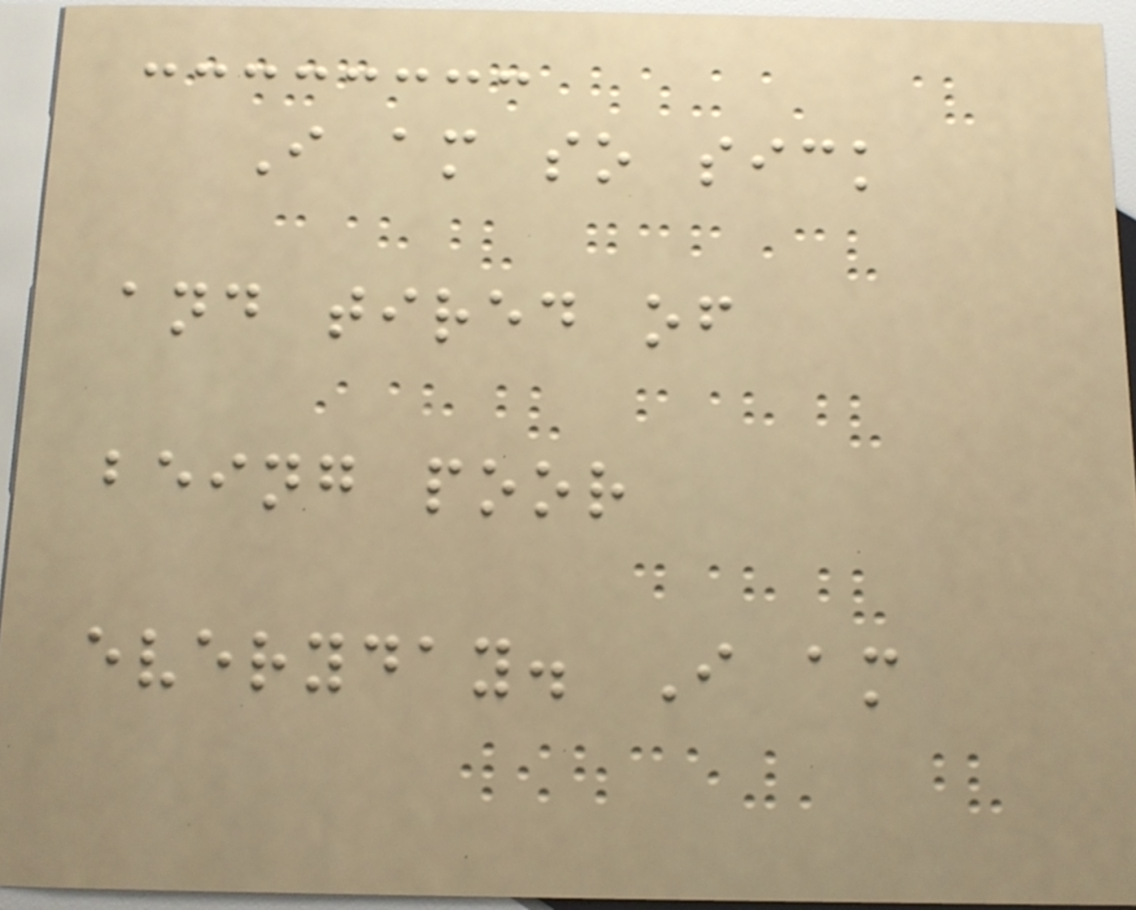I am so sick
and tired of
being poor
everyday. I am
